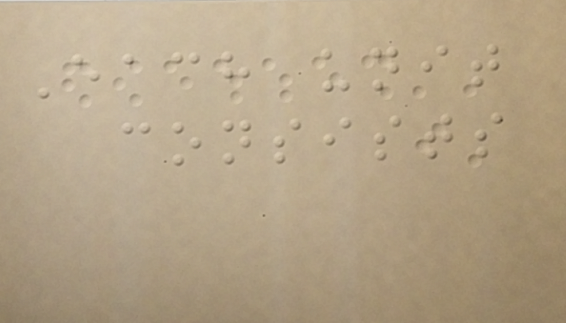Each unit
consists
